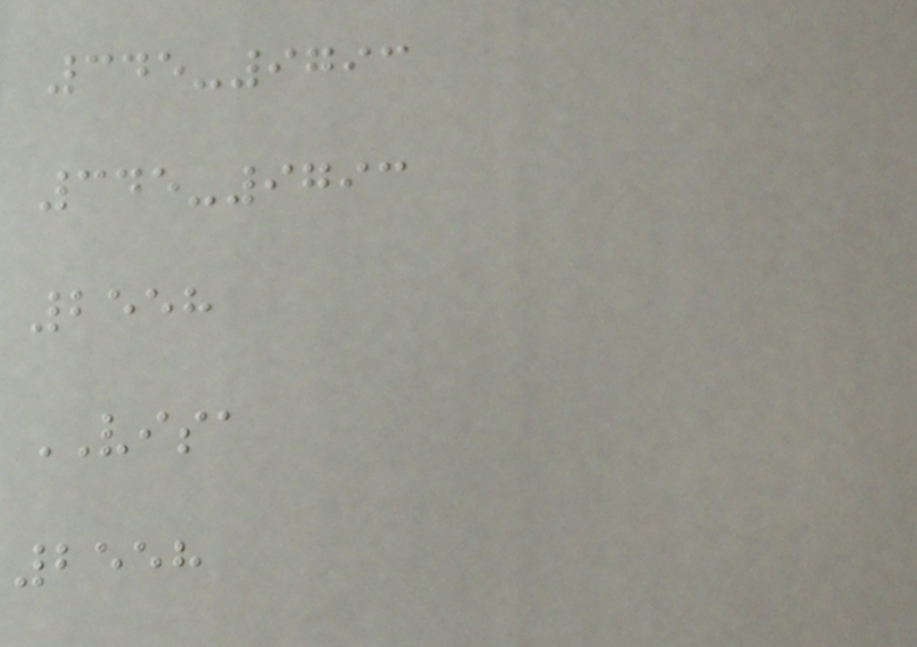345-9793
345-9793
2558
VISA
2558
